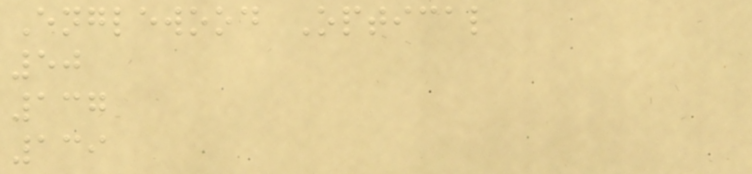Englewood Optical
50
137
139
